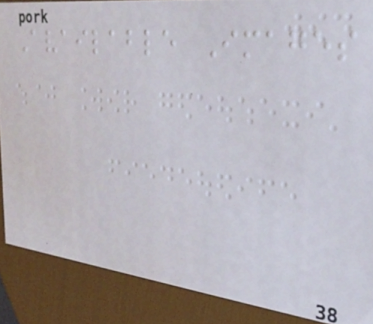Available Images
